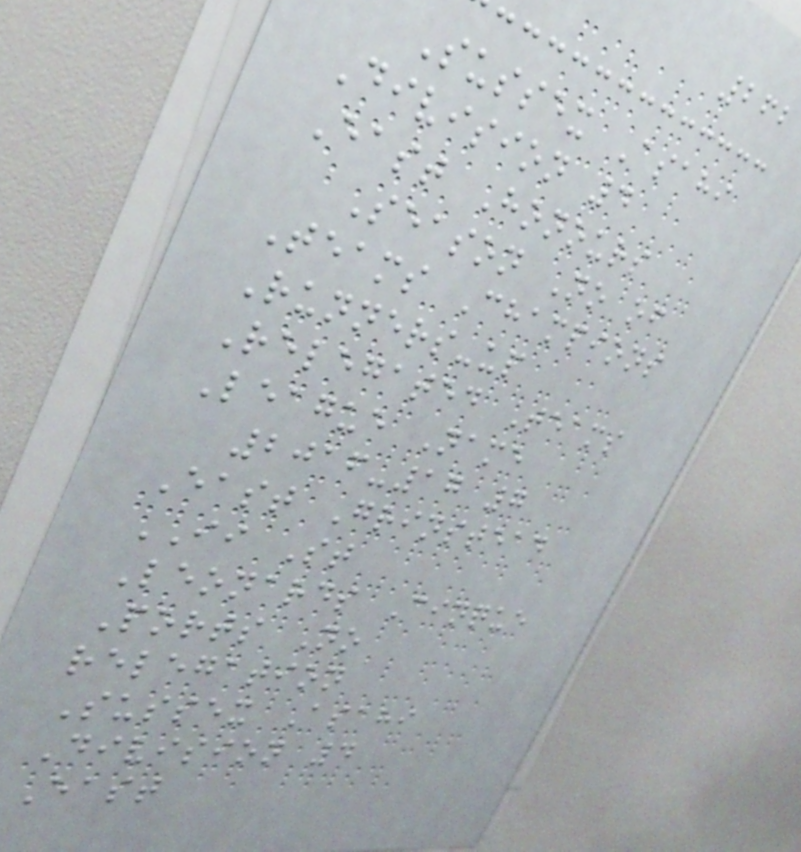262
Sussex Asahi
Division 4
East Honours
Season No of
Teams Champions
Runners-up
Relegated Teams
League Name
2016-17 7
East Grinstead
II St
Leonards Cinque
Ports No
relegation
Sussex Asahi
Division 4
East
